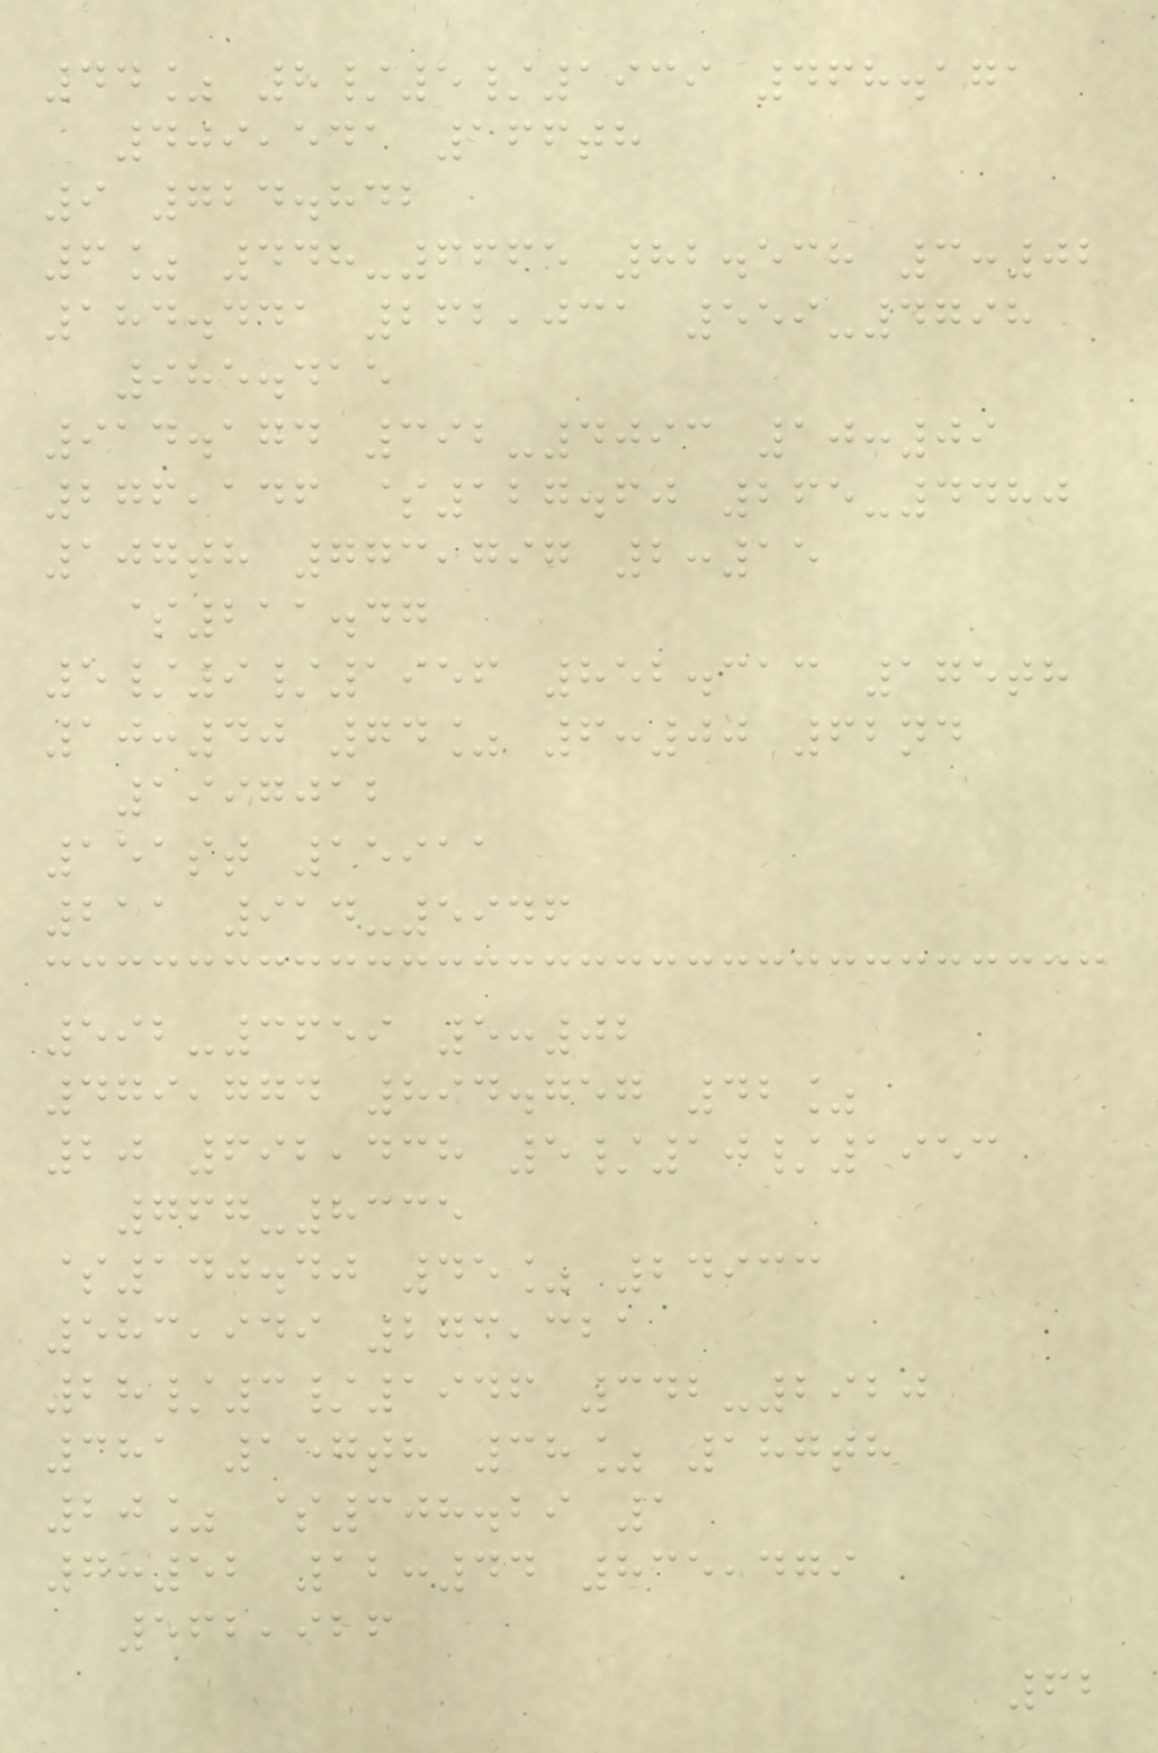44% 8/5/1939 468.171
409,541 166th
9 724.842
6% 448-6665 82.538 3:02
184.441 262,031 559-4798
985.415
914.174 392-4093 10:09
276,146 $127.60 265-4480
107th 773,797 2:15
$211.47
5/9/1956 852.313 175th
10:40 74% 6:00 62nd
1997012
151st 15911
211 914-5946
592-3659 5:02
479,774 894.757 42%
20 692,438 5/10/1953
767-8335
$140.40 45% 24933
583,949 273,321
28/3/1946 342-2920
381 157th 38% 187th
20% $308.29 1
7:52 12:44 835,479
562,926
62
